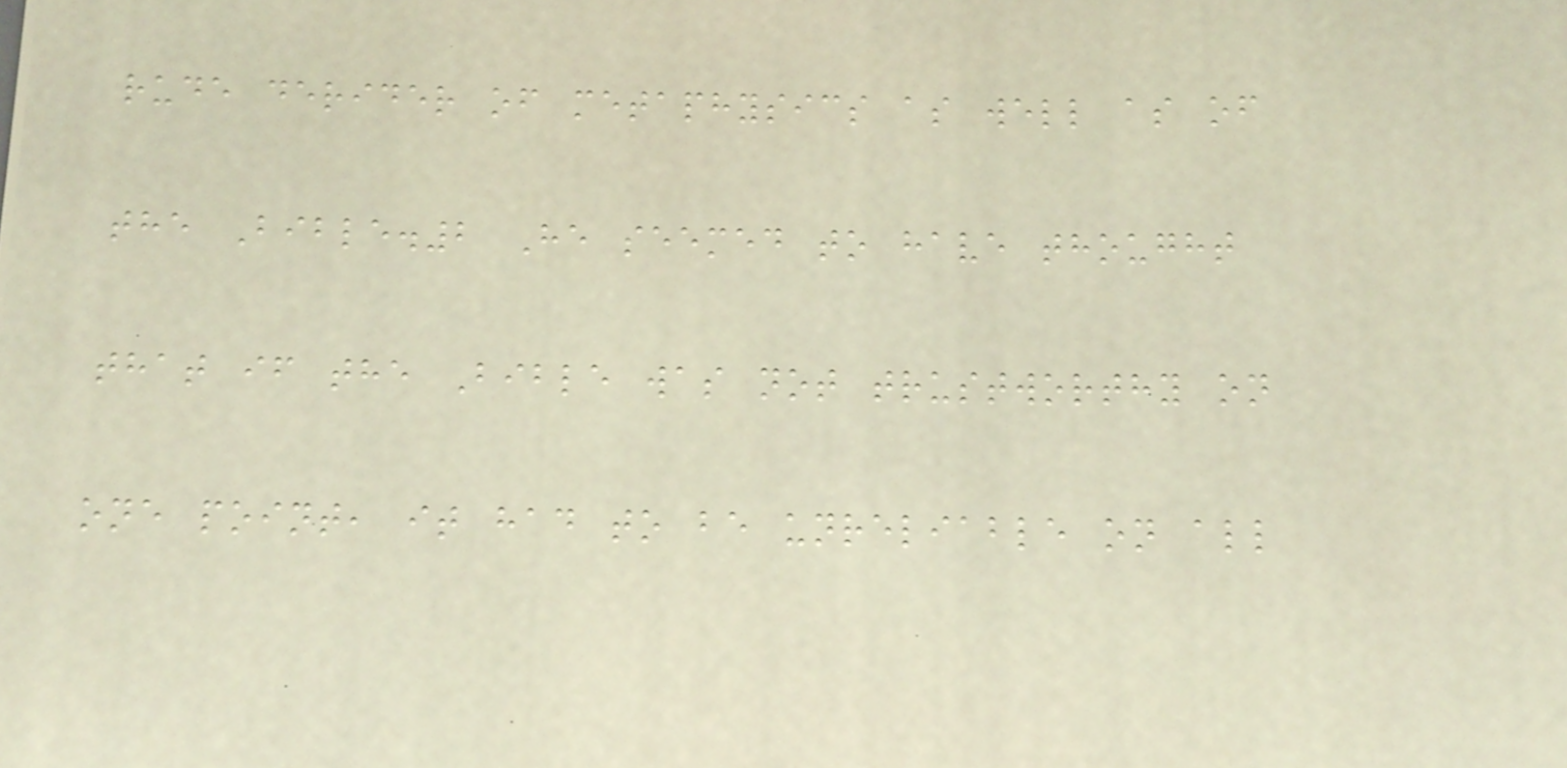rude derider of metaphysics as well as of
the Bible.2 He seemed to have thought
that if the Bible was not trustworthy on
one point, it had to be unreliable on all
